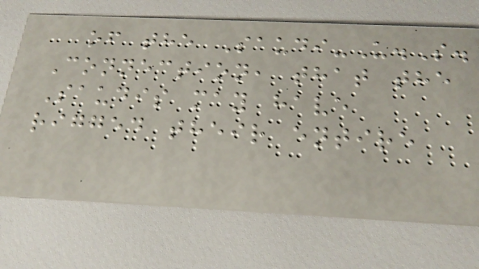of the Saudi-U.S.
Connection, that the
Saudis may have
rigged their entire
